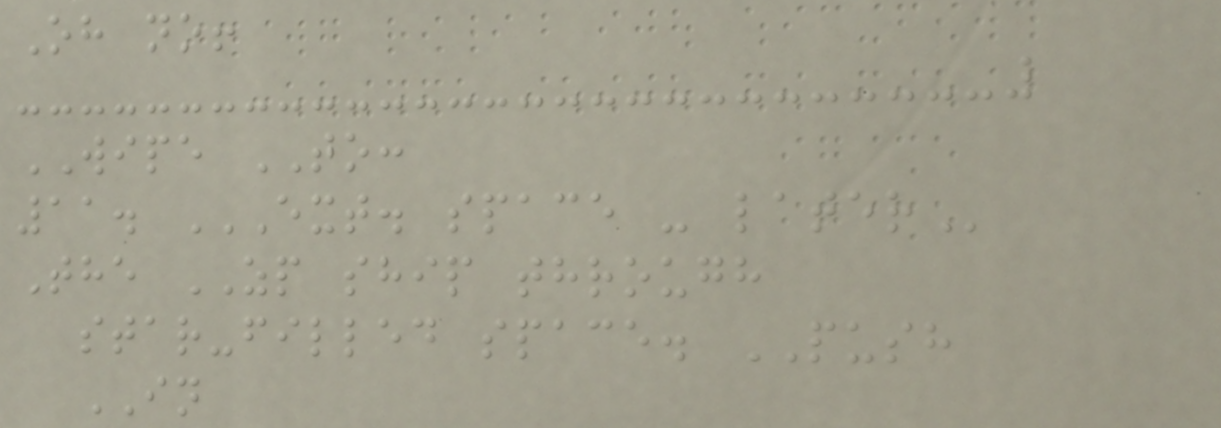Oh no!
WIPE TO:
11. EXT. SPACE - LATER
The ZP ship through
star-filled space. PUSH
IN
